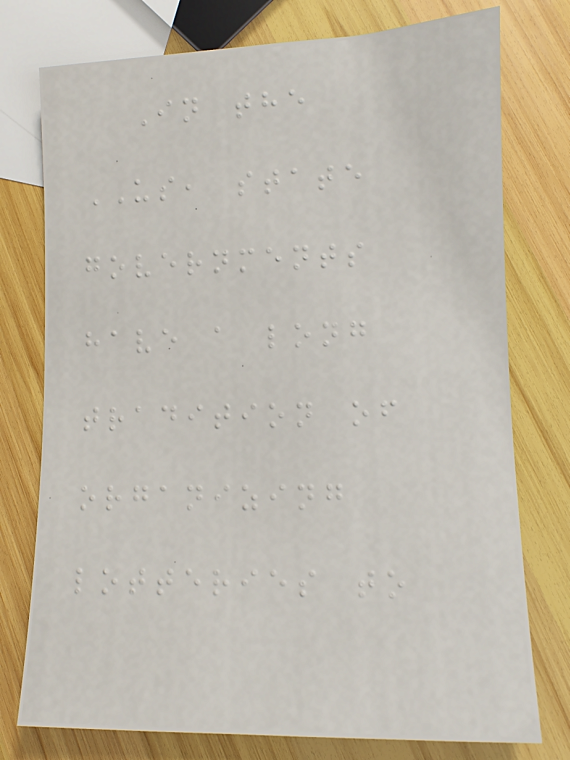In the
US, state
governments
have a long
tradition of
organizing
lotteries to
